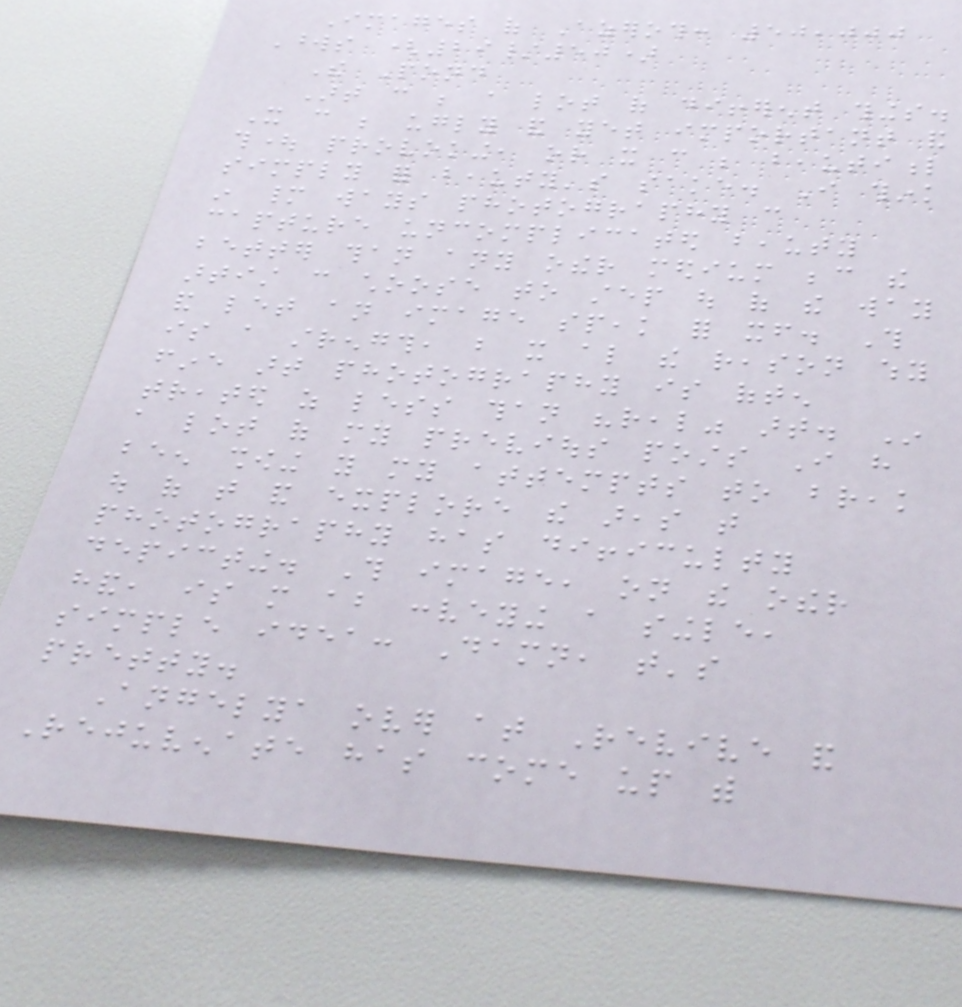Images of Azeroth: 50,000
Words (29/50)
The Pond
Art can be a lot of different things.
It can be ugly and yet important and
thought provoking, or it can be beautiful
simply for beauty's sake. I think
in many ways photography can
capture uncomplicated beauty
better than any other medium because the
artist can choose to step out of the way
and let an image speak for itself. This
is a strength, but it also the reason why
fine art photography is often
treated as less than "real" art. In
a lot of my previous posts I have
been showing you my attempts to break
out of that and explore the areas that
photography has difficulty
depicting. This image, on the other
hand, is more about conveying a single,
simple idea: Damn, that's
pretty.
Angelya over at Revive and
Rejuvenate has come up with
